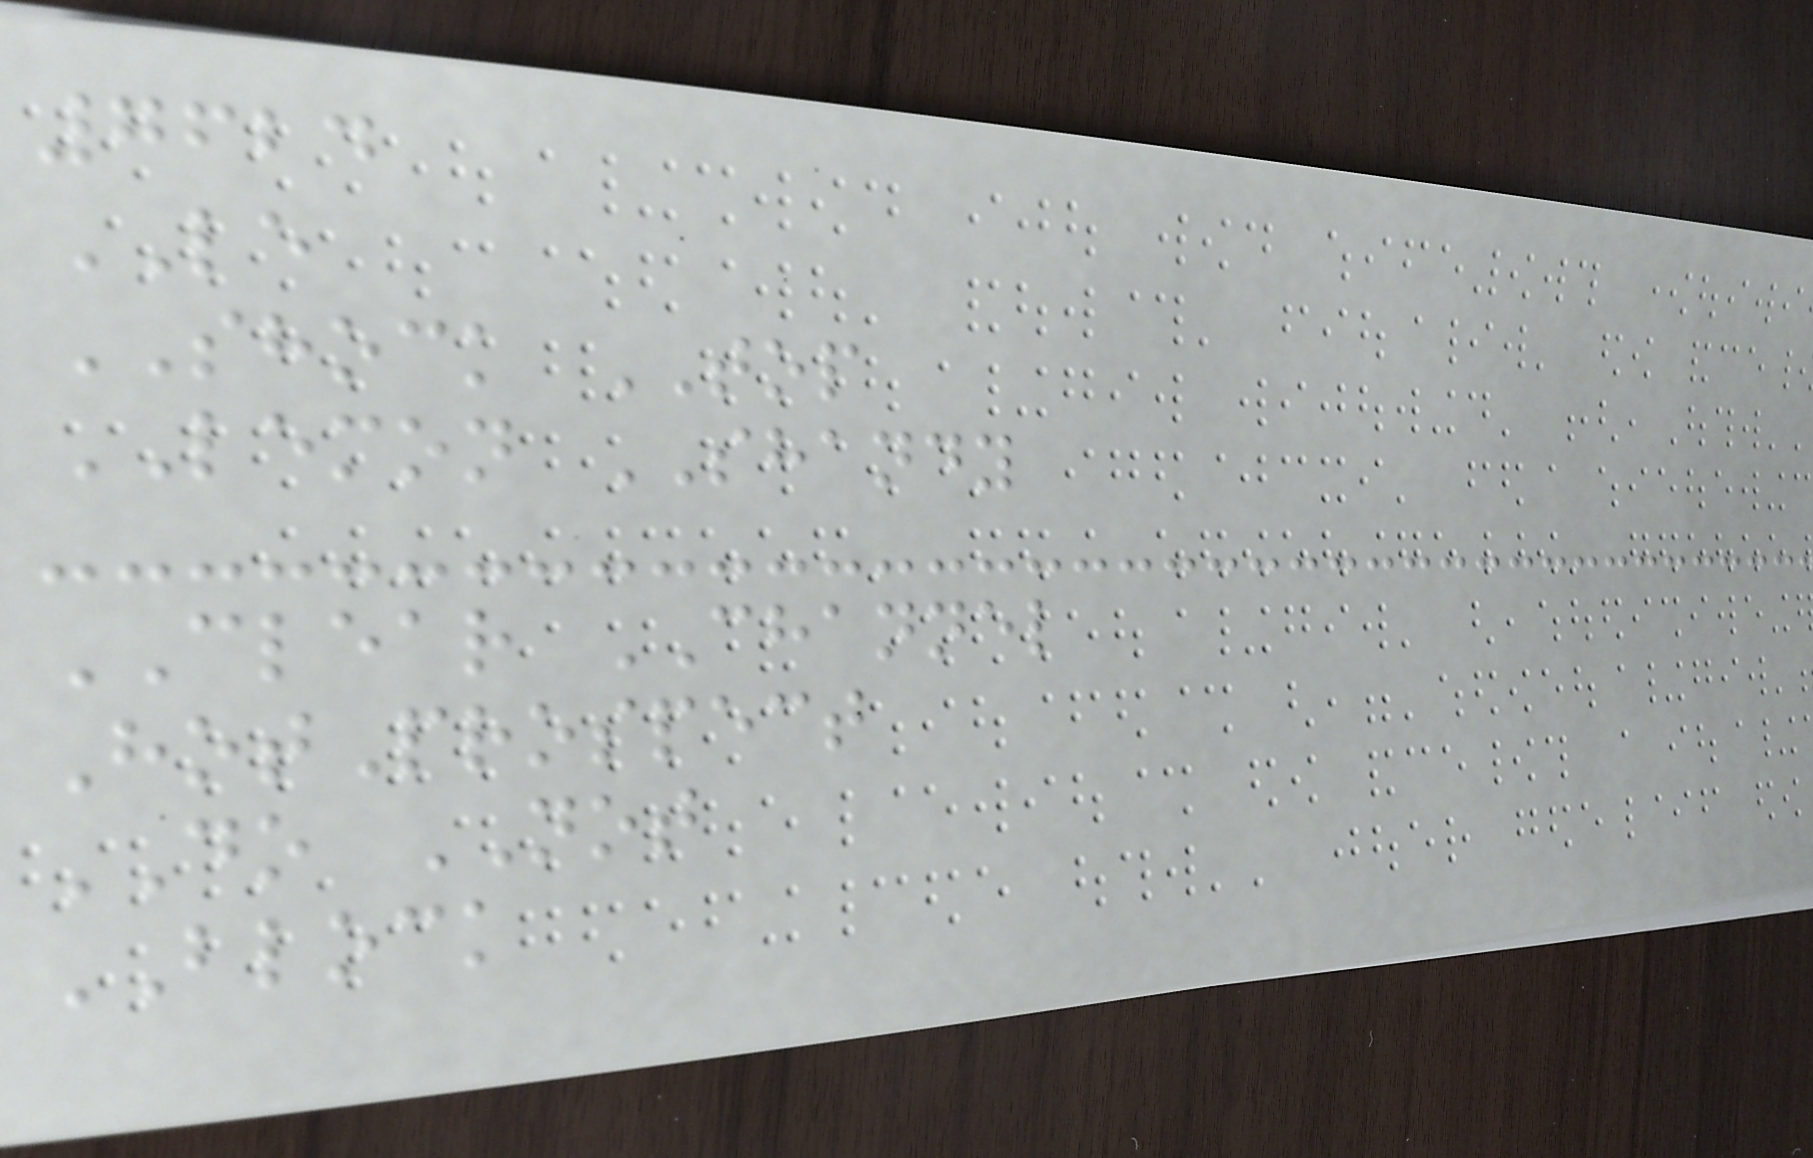7624
LE
SHOCK TOP
LEMON SHANDY
CLEAR CHANNEL
HotProspect
DO NOT
BLOCK
